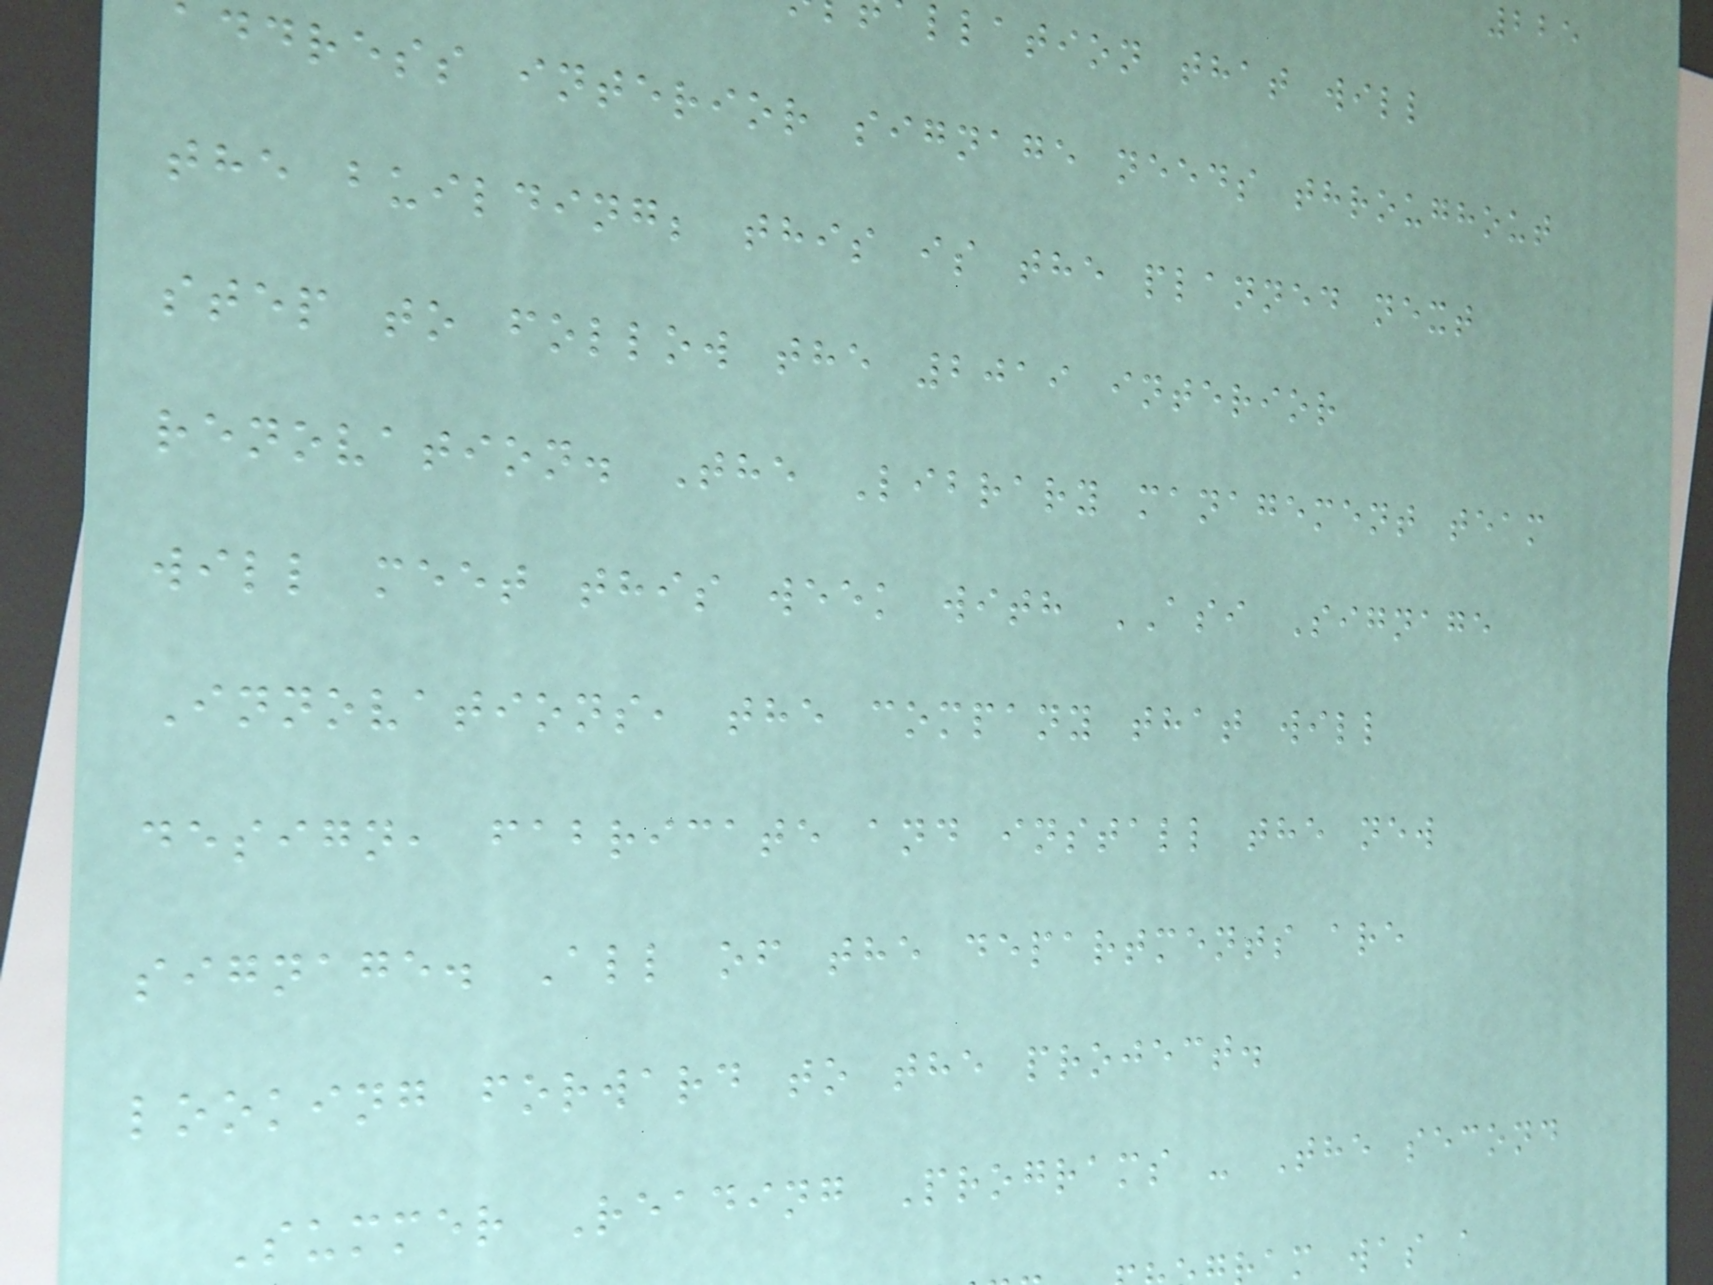225
llation that will
address interior signage needs throughout
the building; this is the planned next
step to follow the 2019 interior
renovation. The Library management team
will meet this week with ASI Signage
Innovations, the company that will
design, fabricate and install the new
signage. All of the departments are
looking forward to the project.
Summer Reading Programs - The second
